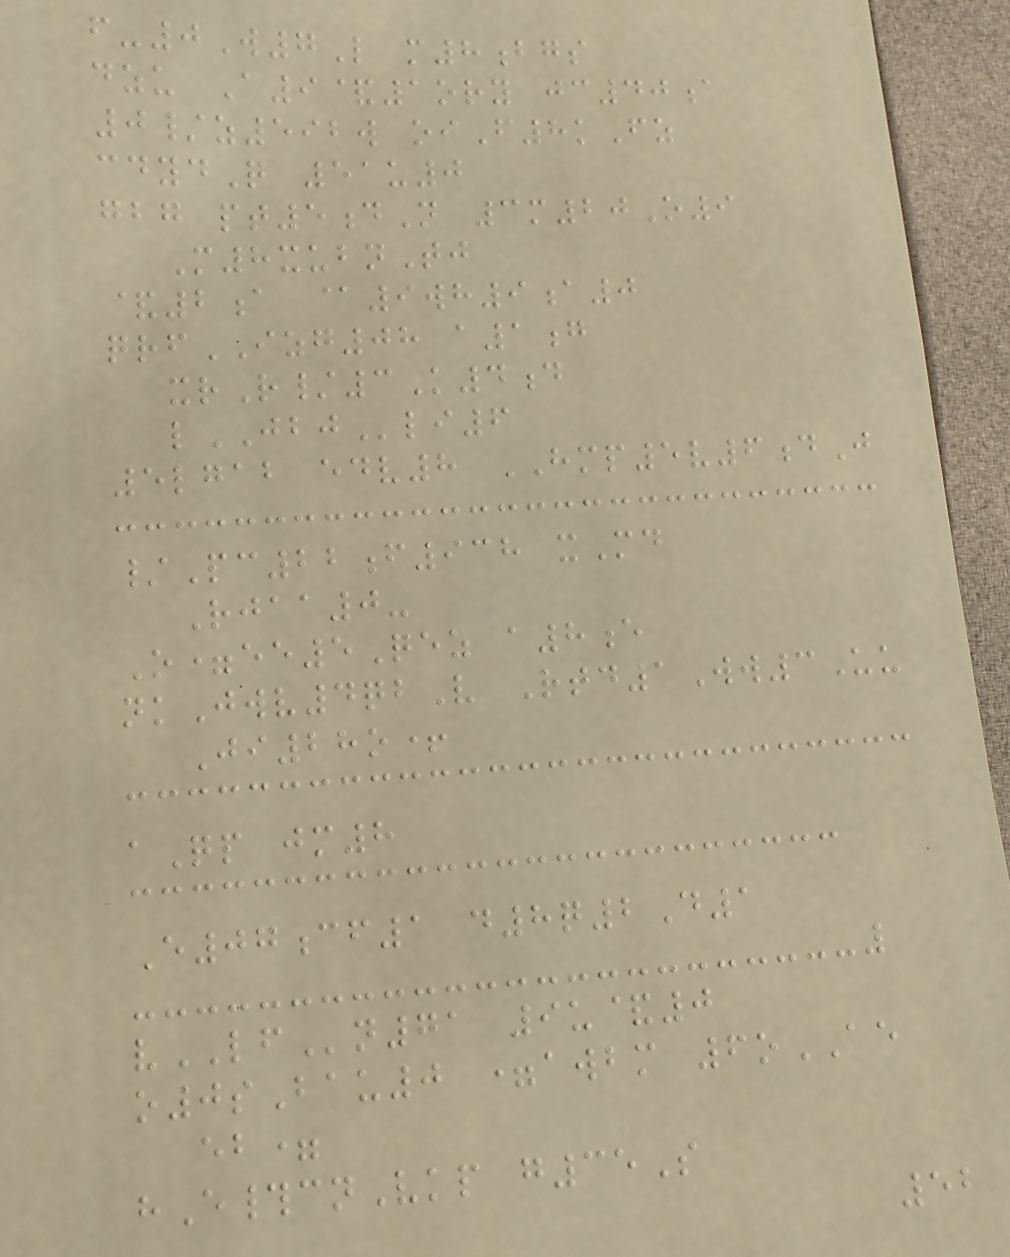f-0W7L m8bgs
dzu A9&1ory jc40a
0/z592w oiF8kFz
cdydQ 51u0
gbg pt5dN 3m20O9
M8xubnTj
&2a @9wh9a0
qrfIZG08 a1g
xrR/3K4d
lJBJli6
5lgab edv8 HMP5v6dJ
/Pc22f938 xMd
Rjaa0-
O=ee5Qez a8e
nkJwv4qbV Rtd1Ww3Uu
Ji28o+
aQp jm8
E07cf1 d8q2D1
vLFn71 9u&0
o0sBau0 =awbm 6oAE
eb=
hE#cnVkp g35S
52
